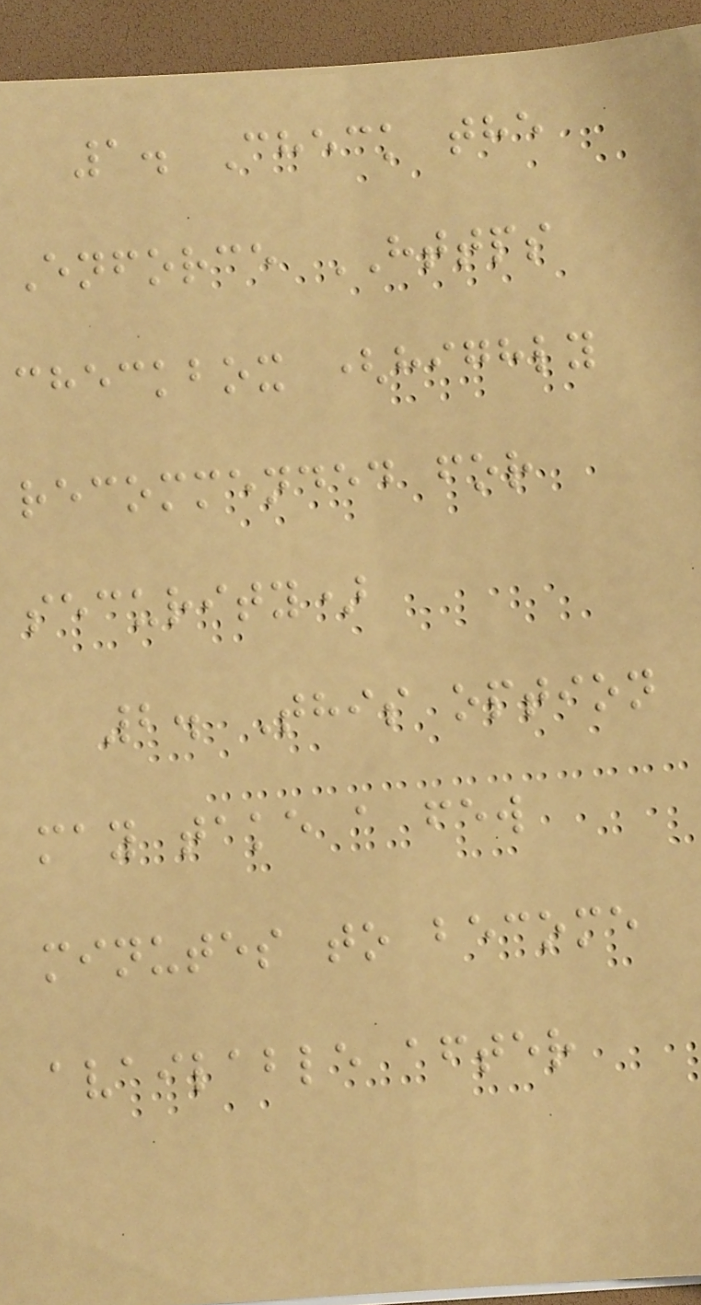1. Check the
Enforce HTTPS
checkbox (highly
recommended for
security)
2. This option
may take a few
minutes to become
available after
